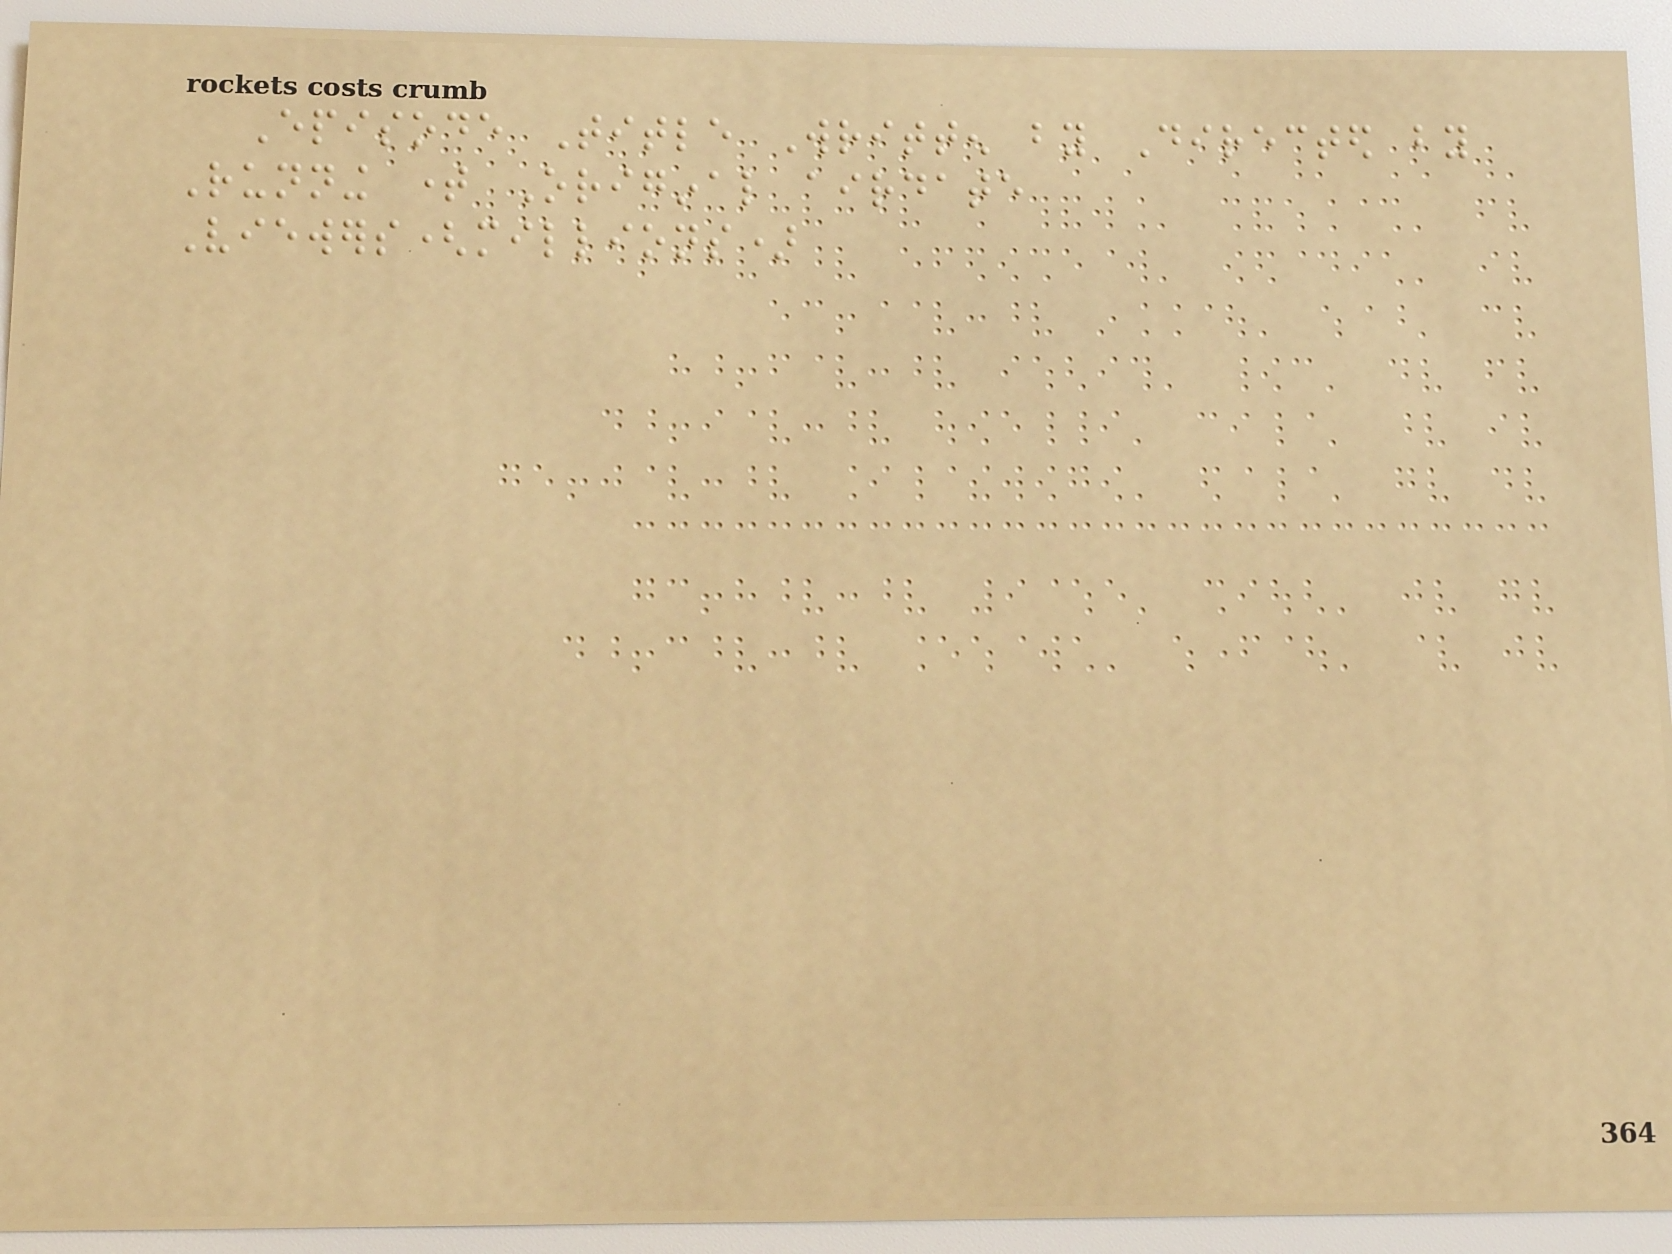Episode Title Written by Directed by
Running time Original airdate
Viewers(millions)
